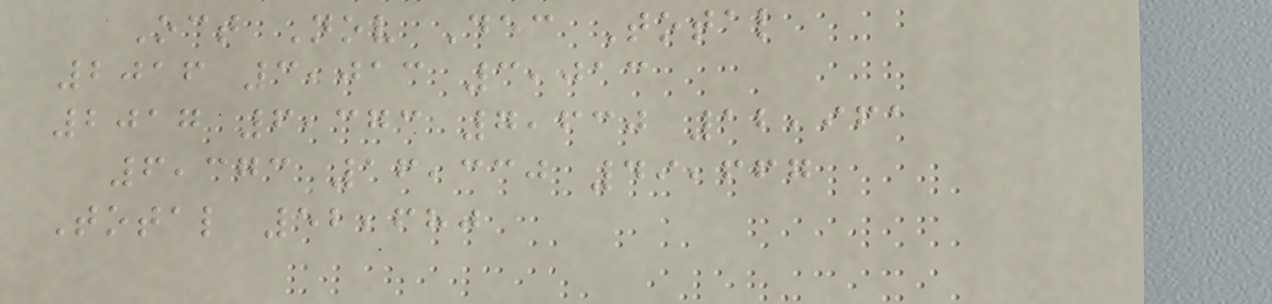Oct Nov Dec Total
2016 3,013 3,013
2017 6,373 7,630 12,961
6,373 16,330 49,667
Total 52,680
